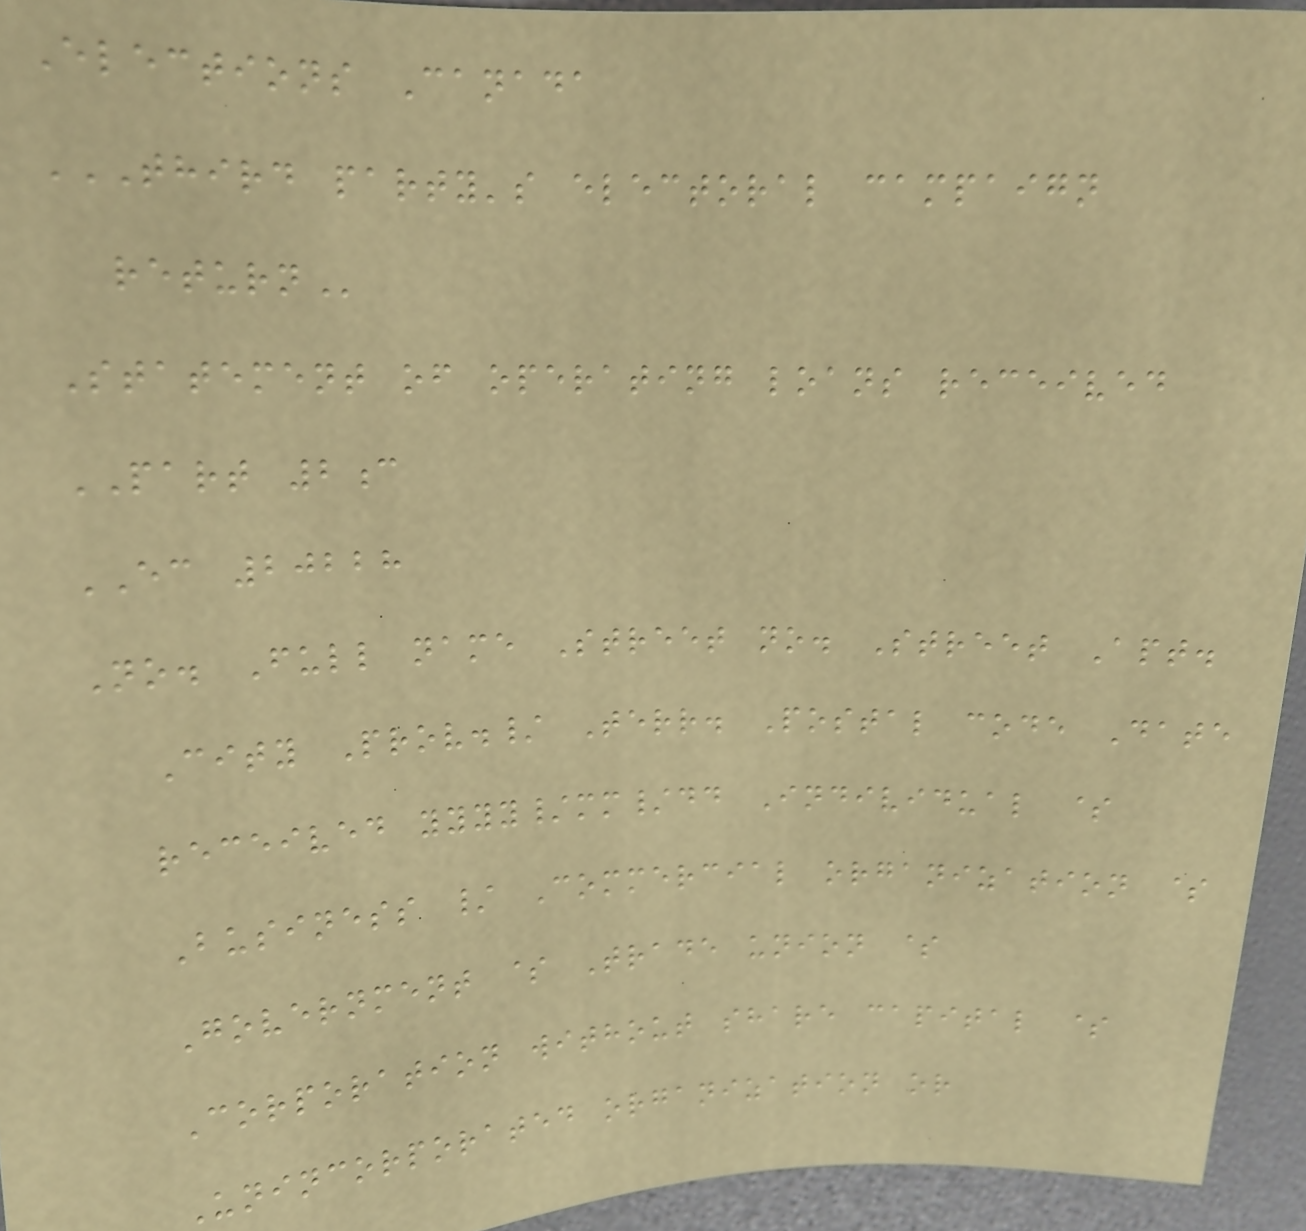Elections Canada
THIRD PARTY'S ELECTORAL CAMPAIGN
RETURN
Statement of operating loans received
PART 2c
EC 20228
No. Full name Street no. Street Apt.
City Prov./ Terr. Postal code Date
received yyyy/mm/dd Individual $
Business / Commercial organization $
Government $ Trade union $
Corporation without share capital $
Unincorporated organization or
